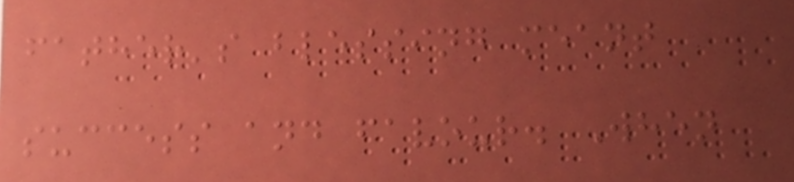father's blessing meant
success and favour. When
